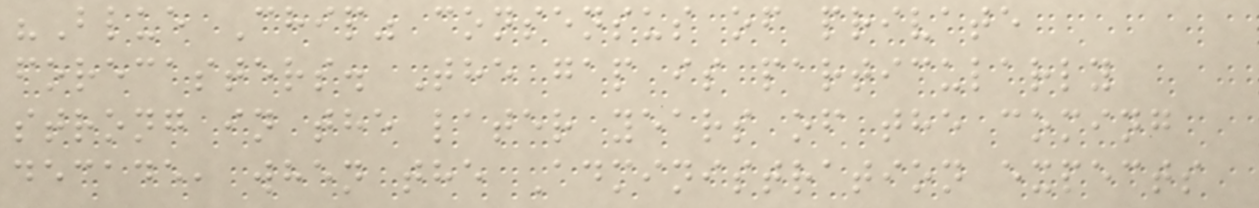"Blue Chip" consensus of private
forecasters. The gap is particularly
strong in the later years of the coming
decade, when the Administration expects
